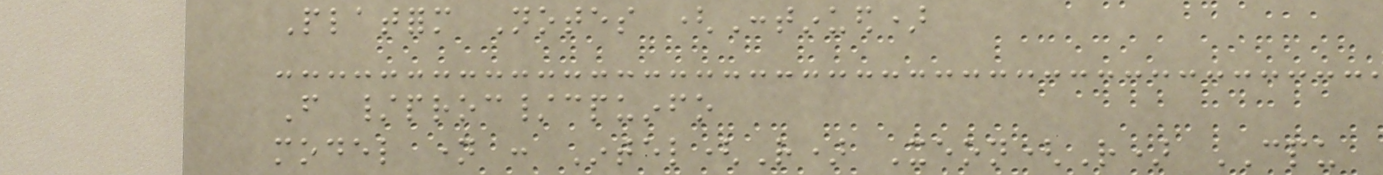Platform Notes (Continued)
From /proc/cpuinfo
model name : Intel(R) Xeon(R) CPU
